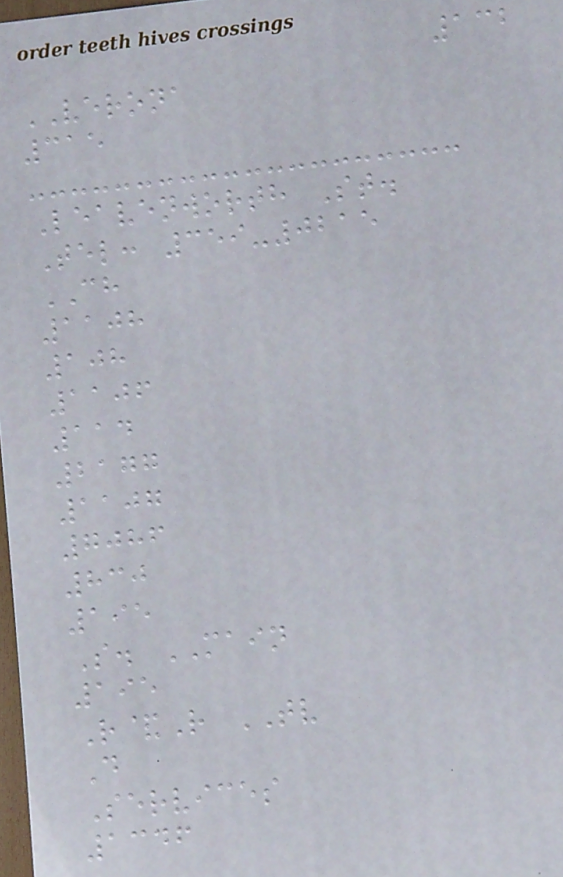132
VERONA
315
Leavenworth St.
Tel: 359-0215
CH
1108
108
1106
114
2177
1107
7086
830
195
S. MAIN
195
R&R TV
D
Services
1346
